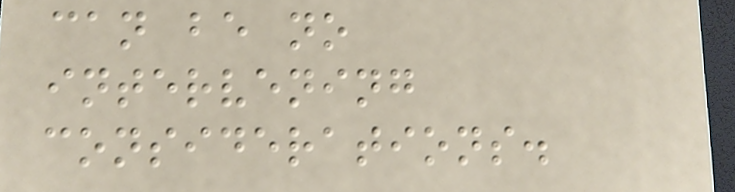can be no
intervening
considerations.
